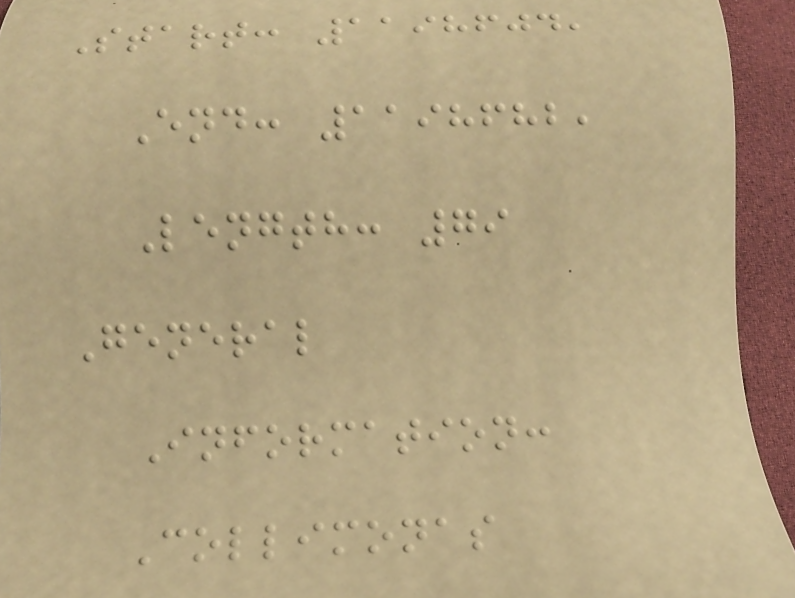Start: 1198604,
End: 1198682,
Length: 79
General
Information:
Collimonas
